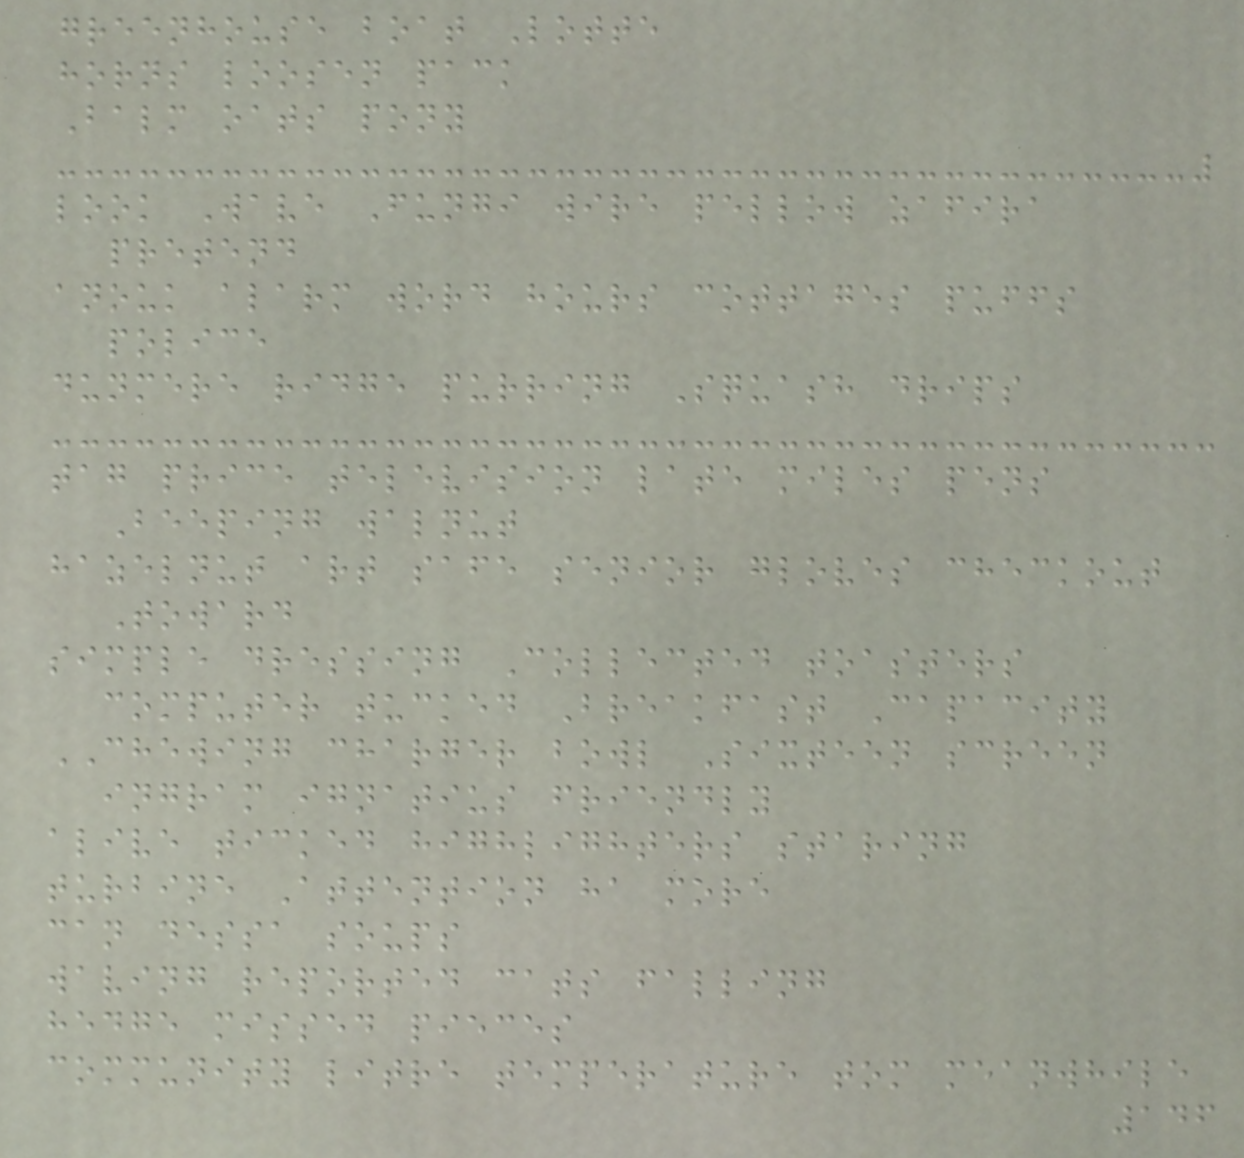greenhouse boat Lotte
horns loosen pack
Balm oats pony
look Wave Fungi wire pellow zafira
pretend
anouk alarm word hours cottages puffs
police
dunmere ridge purring Squash drips
tag price television late miles pens
Beeping walnut
hazelnut art safe senior gloves checkout
Toward
simple dressing Collected toasters
computer tucked Breakfast Capacity
CHEWING charger bowl Sixteen screen
ingram ignatius friendly
alive ticked highlighters staring
turbine Attention ha more
can dessa soups
waving reported cats falling
hedge missed pieces
community litre temperature tom meanwhile
146
